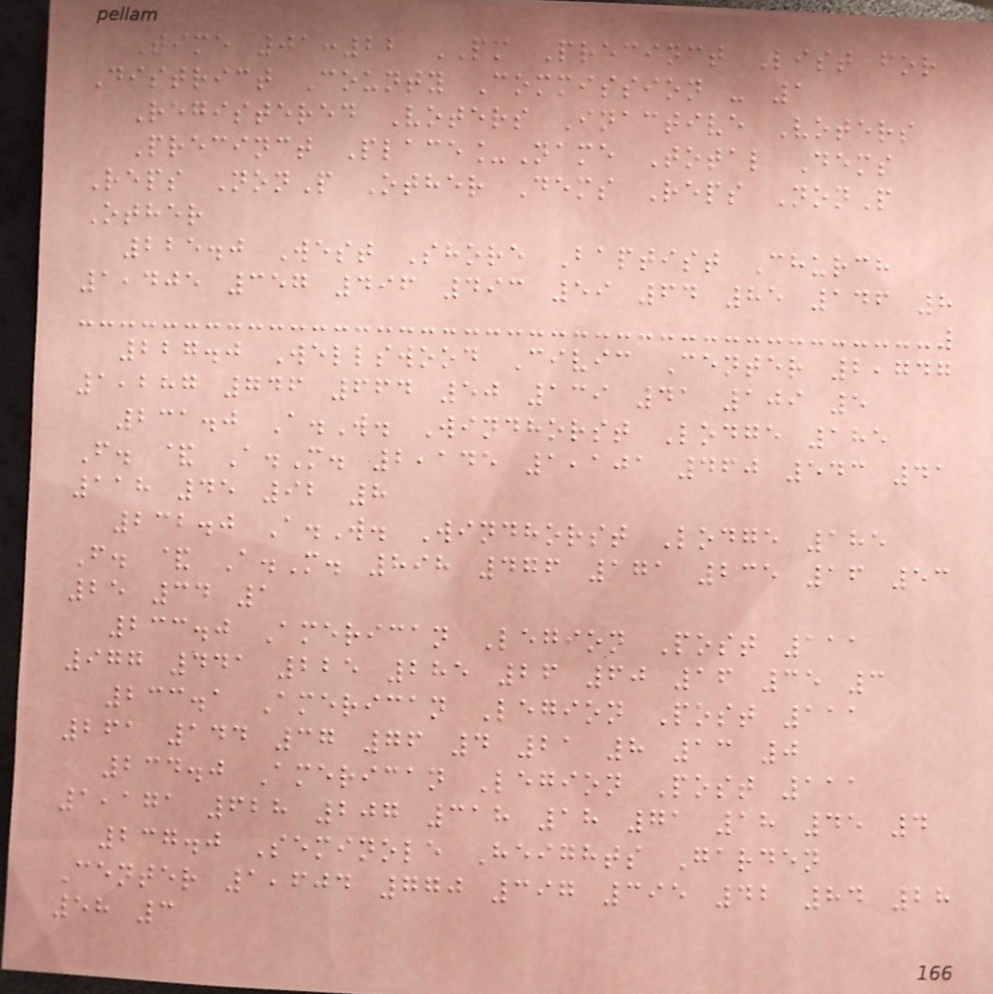Time 01:22 PM Precinct List for
District County Commission - 1
Registered Voters Inactive Voters
Precinct Place_Name Total Dems
Reps NonP Other Dems Reps NonP
Other
225.0 West Shore Baptist Church
1,405 357 496 493 59 64 85 146 8
227.0 Wellswood Civic Center 2,747
1,287 746 664 50 139 41 109 5
231.0 A.W. Windhorst Lodge 185
F. & A.M. 2,145 1,101 460 543 41
118 45 92 8
232.0 A.W. Windhorst Lodge 185
F. & A.M. 898 476 171 235 16 53
25 34 1
233.0 American Legion Post 111
977 441 225 285 26 60 16 35 3
233.1 American Legion Post 111
261 144 37 76 4 21 8 13 0
234.0 American Legion Post 111
1,171 628 207 318 18 71 18 45 4
237.0 Seminole Heights Garden
Center 1,604 770 397 395 42 84 28
58 3
